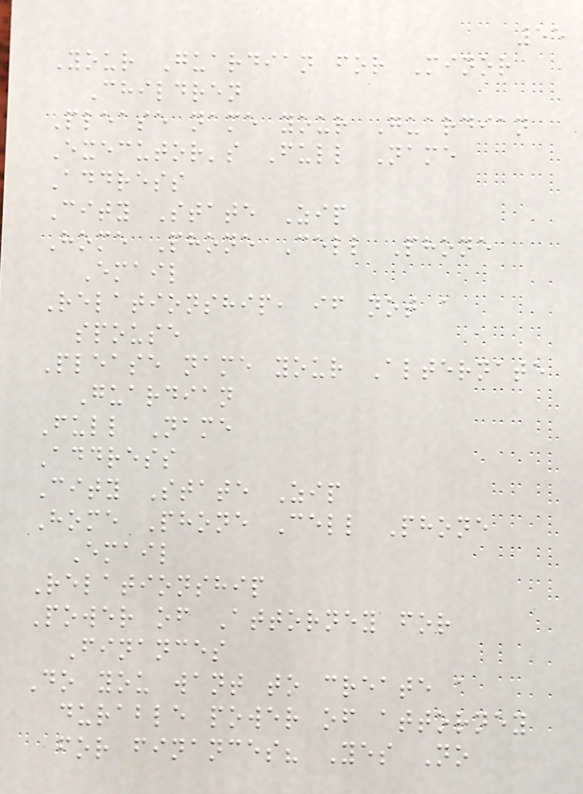55
Your Guardian for Minor
Children
Please name your Guardian
Executor's Full Name
Address
City State Zip
Home Phone Cell Phone
Email
Relationship, if not a
spouse
Please name your Alternate
Guardian
Full Name
Address
City State Zip
Home Phone Cell Phone
Email
Relationship
Power of Attorney for
Finances
Do you want to create a
durable power of attorney
for finances? Yes No
